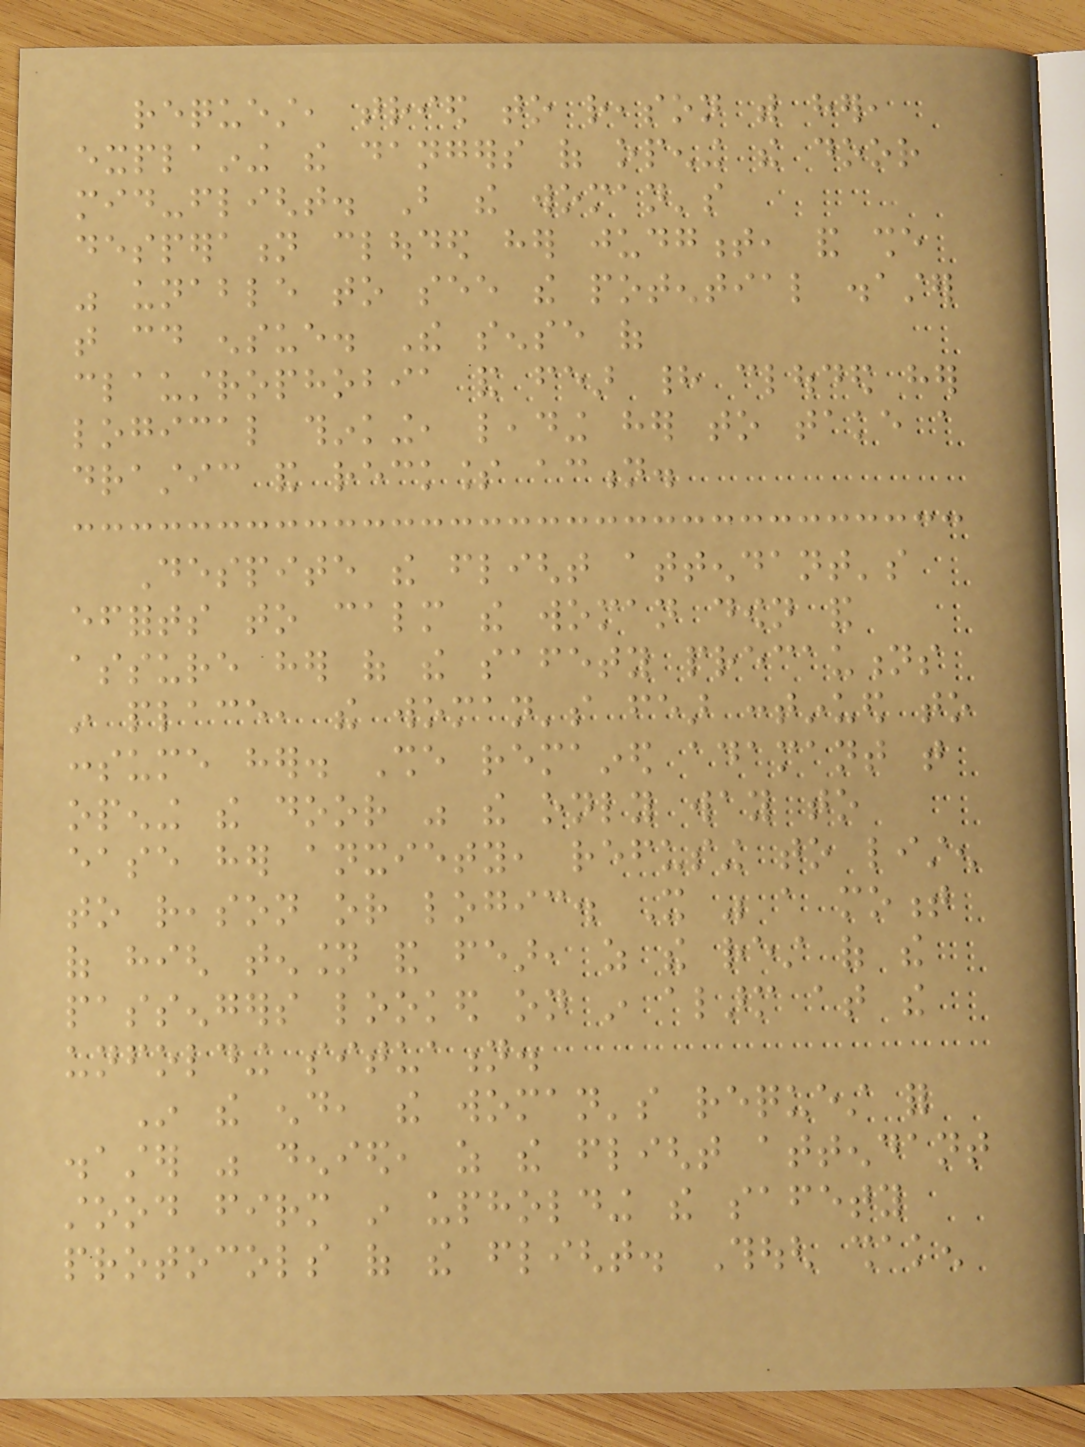request, tried to reason with her,
explaining the dangers of opening the door
mid-flight. But the woman's
desperation clouded her judgment, and she
was unable to see the potential disaster
that could ensue. The sense of
claustrophobia and fear had clouded her
logical thinking, leading her to take a
drastic and reckless action.
Despite the flight attendant's
efforts to calm the woman down and
assure her of the safety precautions
in place, the woman's fear continued to
consume her. She remained adamant that
opening the door was the only way to
ease her anxiety, refusing to listen
to reason or logic. It was a moment
of high tension and fear, as the rest of the
passengers looked on in alarm at the
unfolding situation.
In the end, the woman's request for
disaster was denied, as the flight attendant
stood firm in upholding the safety
protocols of the flight. Though shaken
